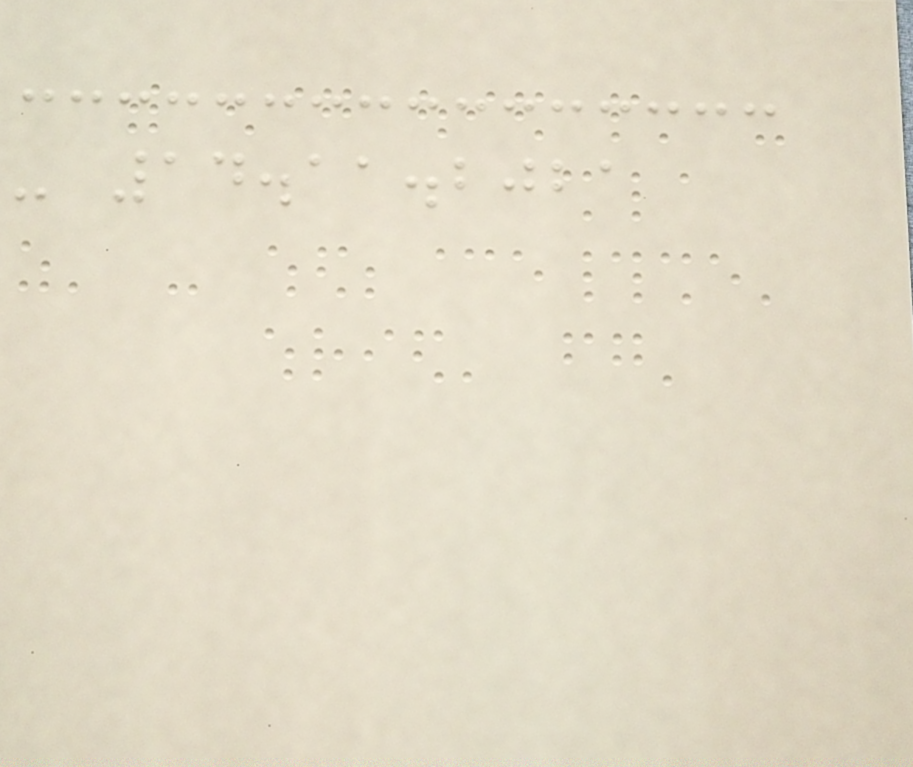- 14.11.2021
